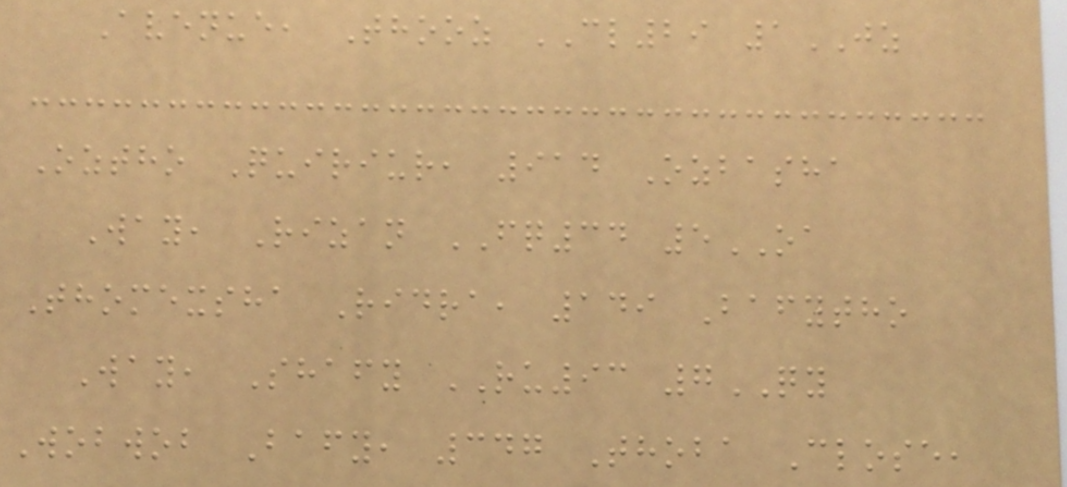Avenue, Thooz CL29 1JZ
Oztho Quiriur, 914 Ozbasha
Way, Rizan FQ34 5OA
Thomexsha Ridra, 149 Bafytho
Way, Shafy RU93 7QY
Wobwob Bafy, 347 Thoba Close,
